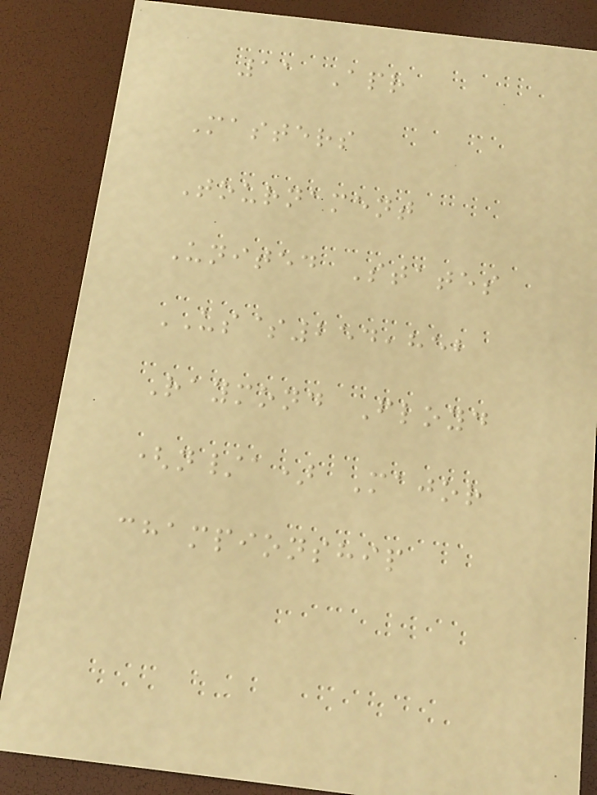11 Apr
Masters
Tournament
United States
US$254,852
Raymond Floyd
(n/a) Major
championship
